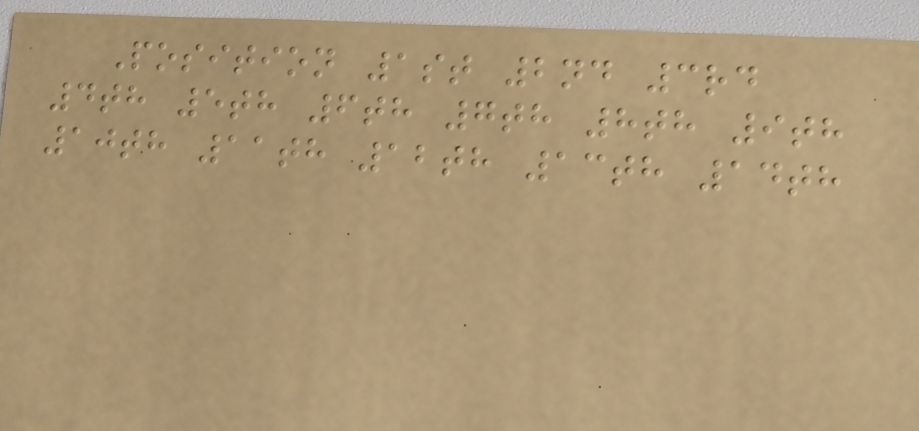Position 1st 2nd 3rd
4th 5th 6th 7th 8th 9th
10th 11th 12th 13th 14th
